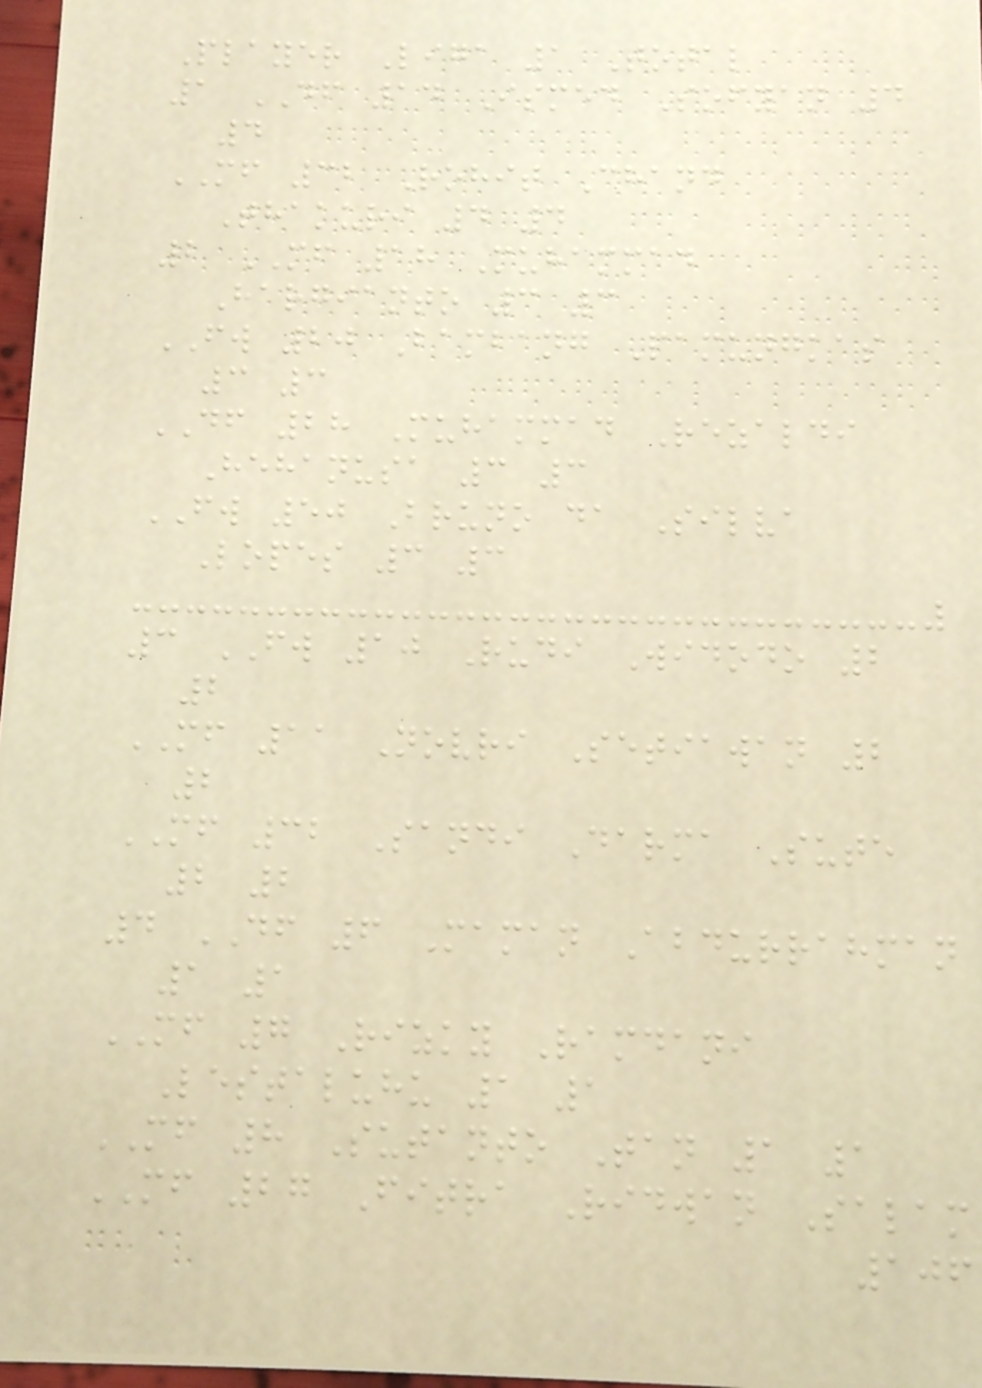Player Liga 1 Total
1 DF 14 Ismed Sofyan 4
4
MF 32 Rohit Chand
Thakuri 4 4
2 MF 18 Muhammad
Hargianto 3 3
FW 20 Bambang Pamungkas
3 3
DF 28 Muhammad Rezaldi
Hehanusa 3 3
FW 50 Bruno da Silva
Lopes 3 3
3 FW 10 Rudi Widodo 2
2
MF 11 Novri Setiawan 2
2
MF 32 Sandi Darma Sute
2 2
4 DF 6 Maman Abdurrahman
1 1
MF 7 Rizky Ramdani
Lestaluhu 1 1
MF 8 Sutanto Tan 1 1
MF 27 Fitra Ridwan Salam
106
